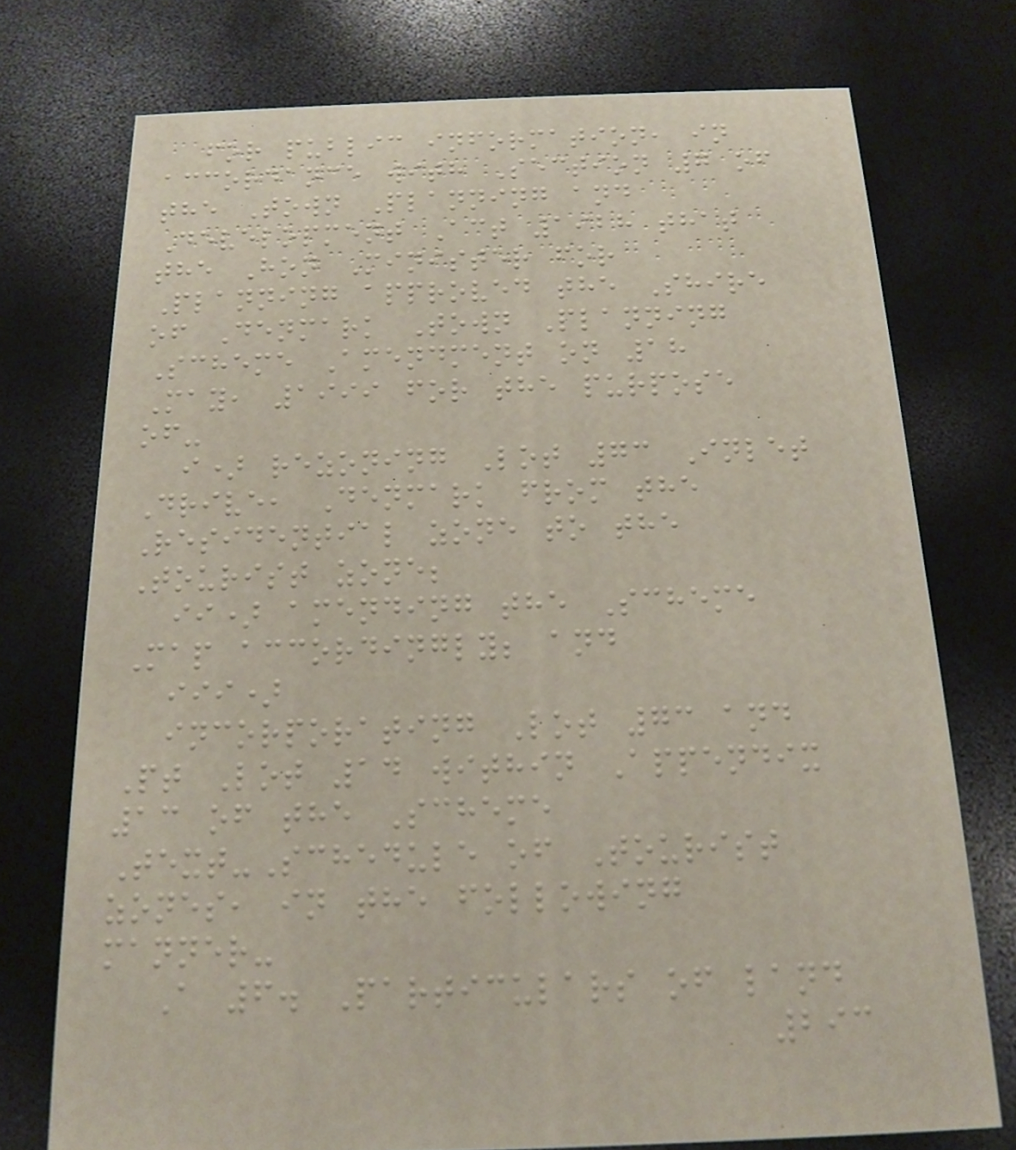for public information, in
accordance with Section 7 of
the Town Planning and
Development Act 1928 that
the Hon Minister for
Planning approved the Shire
of Denmark Town Planning
Scheme Amendment on 18
May, 1999 for the purpose
of-
i) rezoning Lot 73 Inlet
Drive, Denmark from the
Residential zone to the
Tourist zone;
ii) amending the Scheme
Map accordingly; and
iii)
incorporating Lot 73 and
Pt Lot 14 within Appendix
13 of the Scheme
Text-Schedule of Tourist
zones, in the following
manner-
A 6. Particulars of land
293
